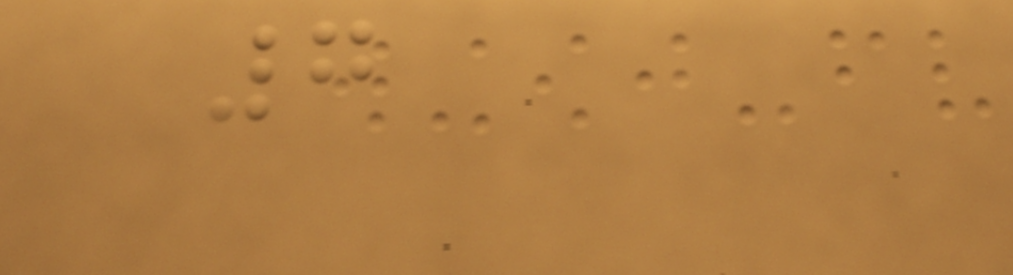7
